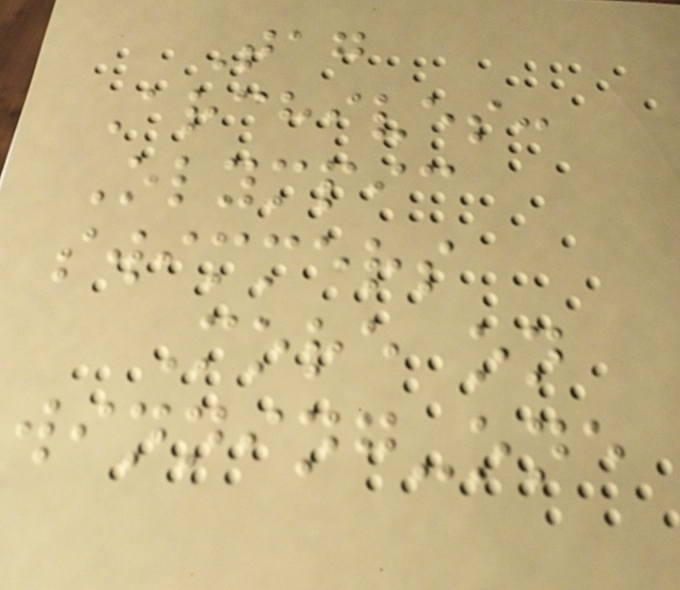Tag
Archives:
Olympic
swimmers
More on
winning-one
